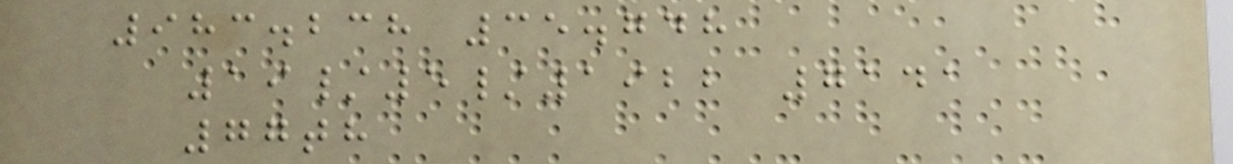983.238 35.748
19/5/1922 7141
77th
